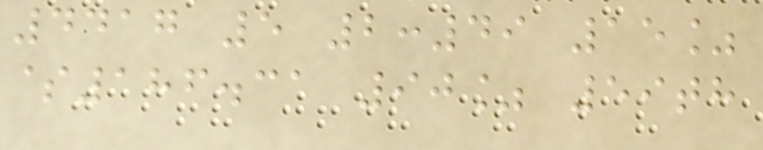4417 5 2:49 15%
$186.31 90% 59th
